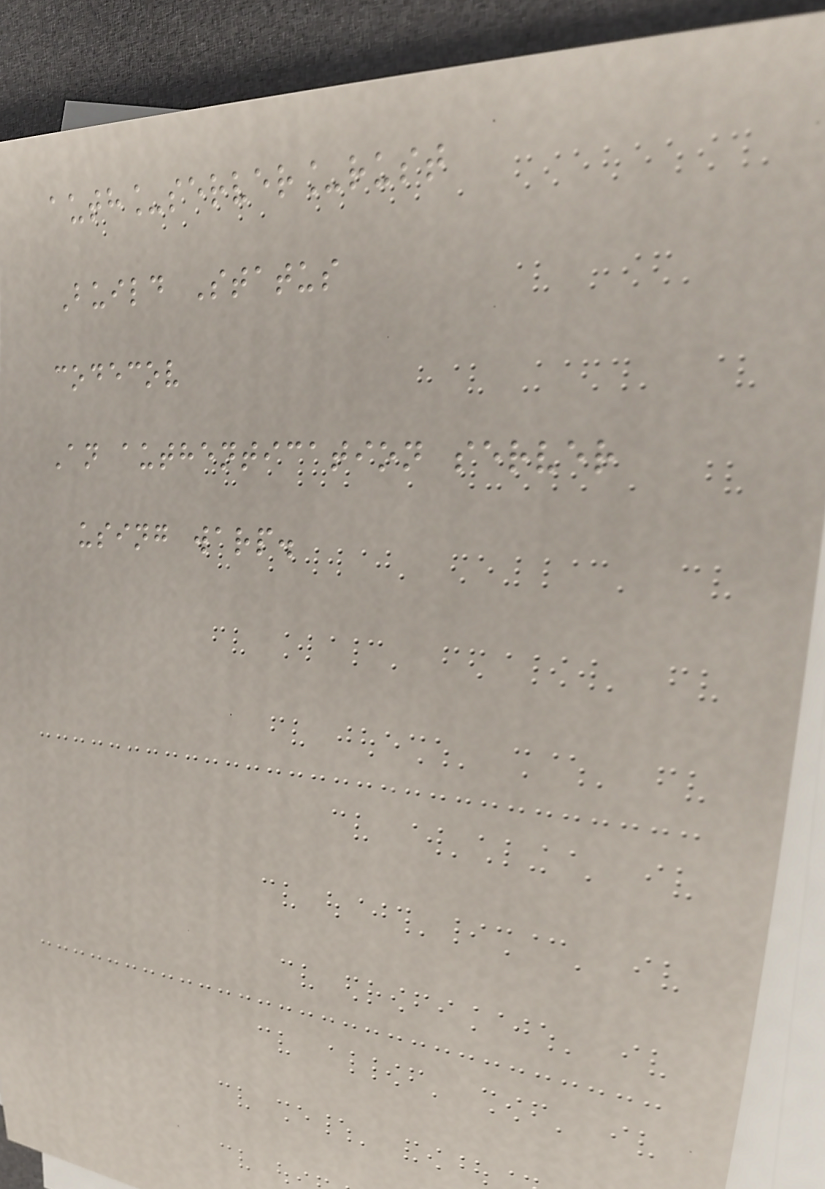auth_server_rust
Build Status
codecov
An authentication server
using warp.
